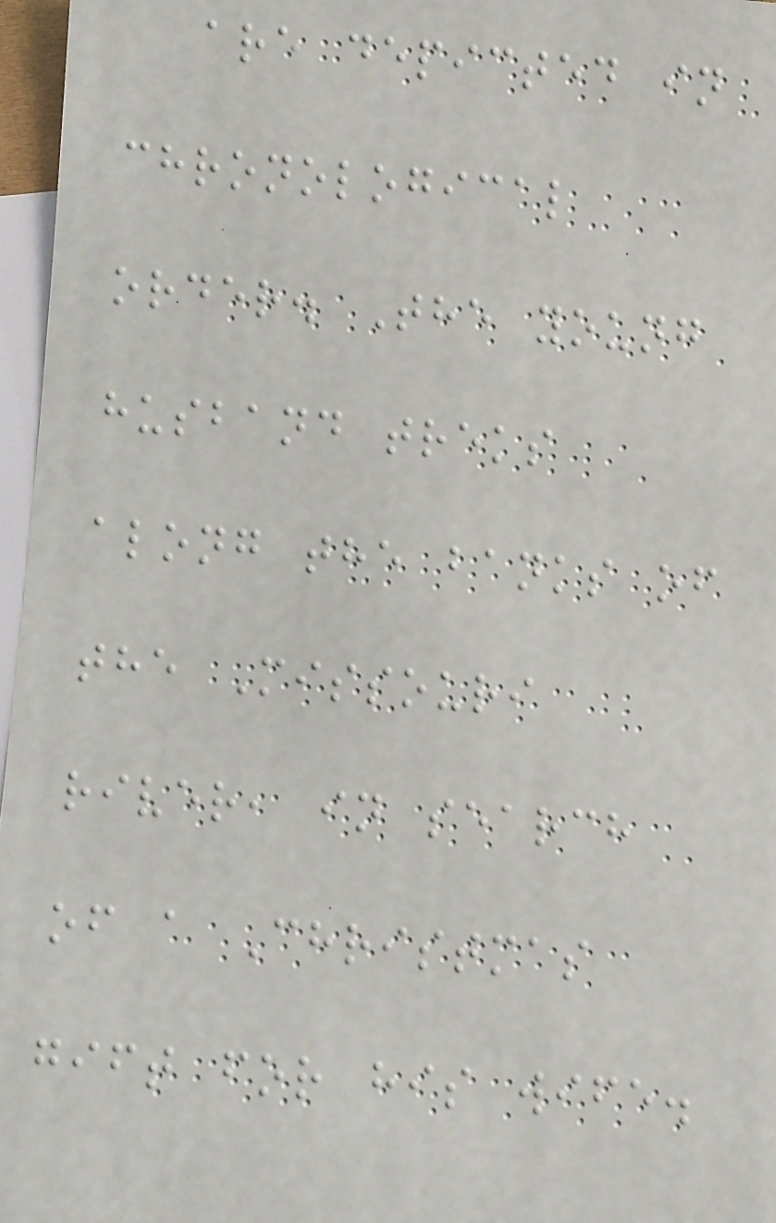are depicted in
chronological
order. The young
husband treks
along the banks of
the Missouri
river, in search
of a Christmas
gift for his wife.
